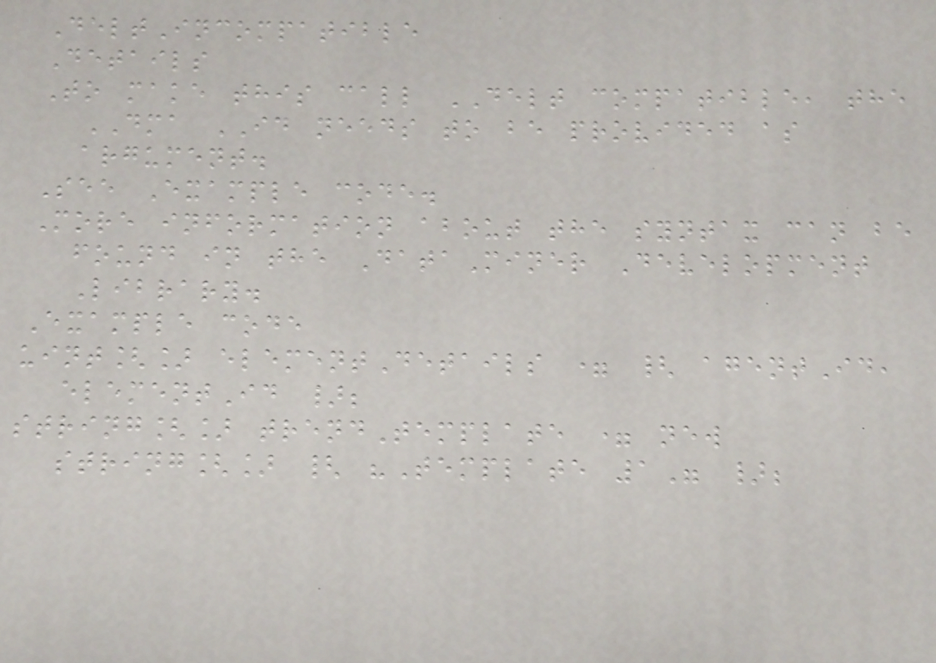DeltIncompatible
Details
To make this call DELT compatible, the
DMA ID needs to be provided as
argument.
See Example code.
More information about the syntax can be
found in the DataMiner Development
Library.
Example code
uint[] elementDetails = { agentId,
elementId };
string[] trendTemplate = new
string[] { "Template 1" };
